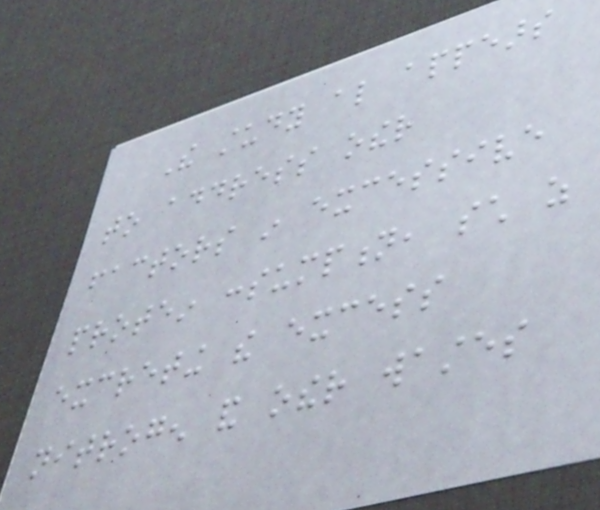The study also appears
to address other
factors in excessive
protein consumption, such as
excreting the excess
nitrogen and other wastes
